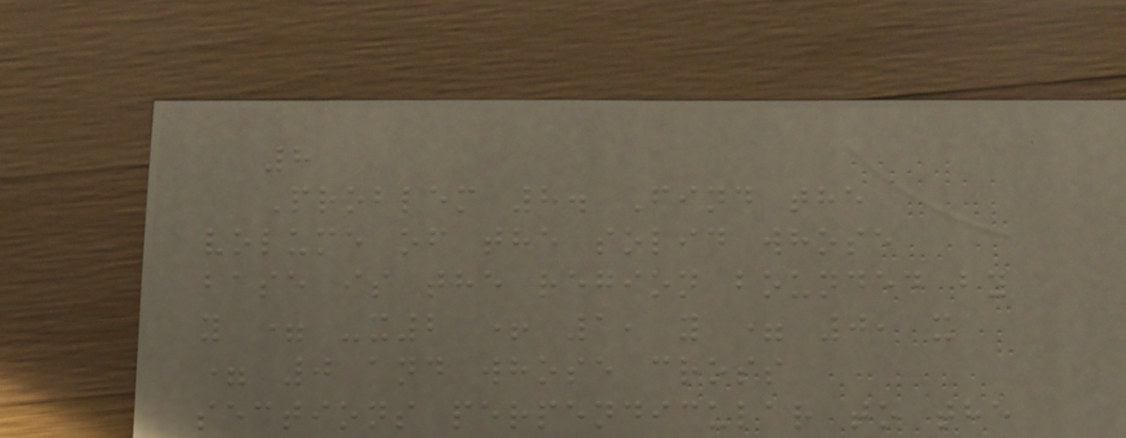8
Problem 8. Find the
volume of the solid whose
base is the region bounded by
y = -x2 + 1, y = 0, x
= 0 and whose cross
sections perpendicular to the
